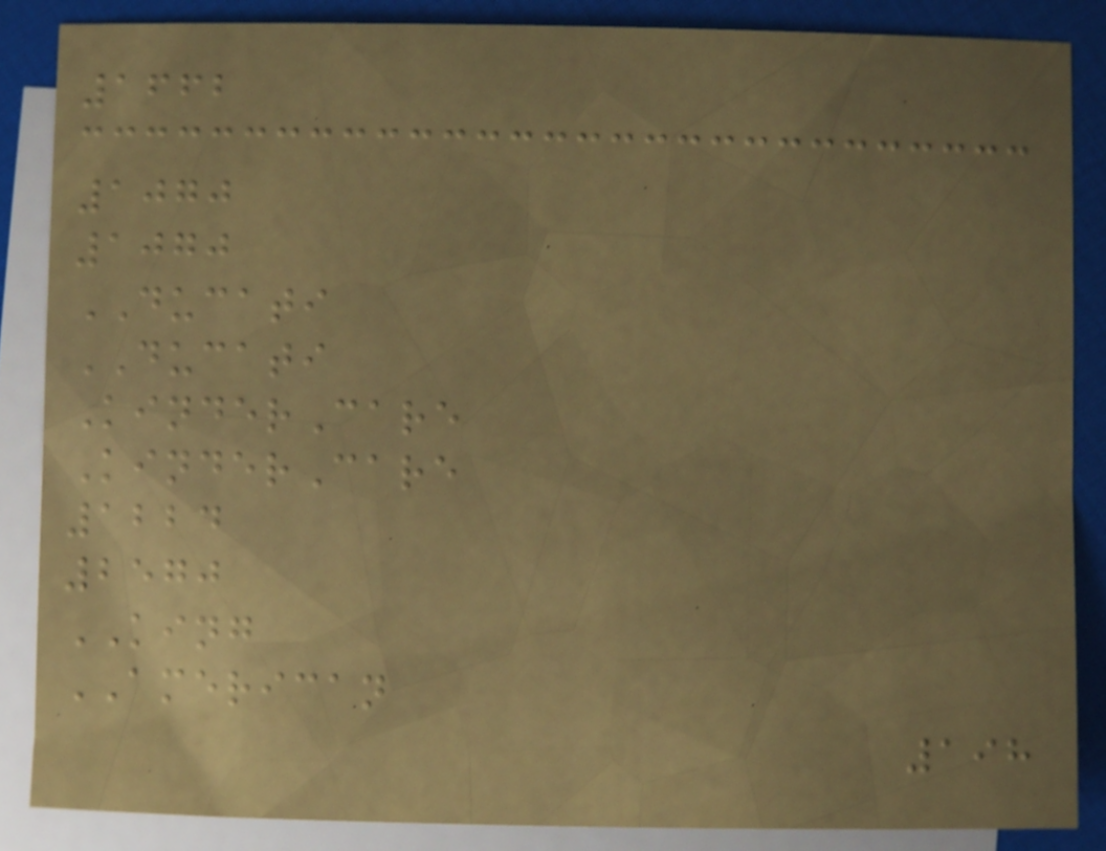1662
1070
1070
DUCATI
DUCATI
KinderCare
KinderCare
1224
2570
KING
AMERICAN
198
